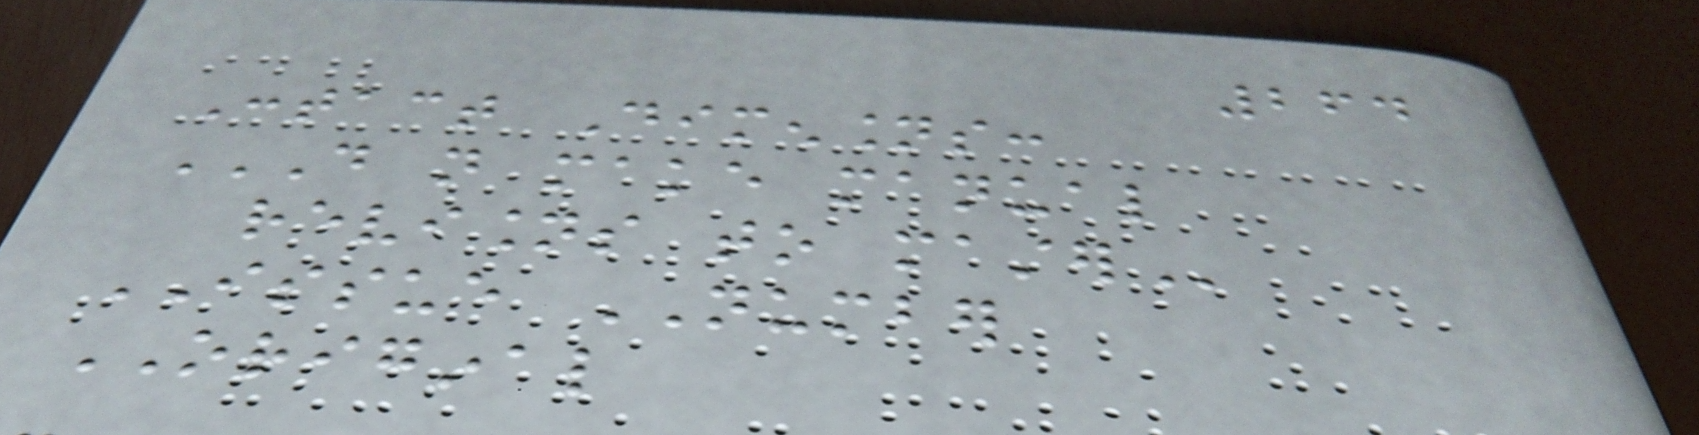264
Contact Dimensions:
DO NOT MAKE MANUAL
REVISIONS TO MASTER
ISSUE NUMBER
ORIGINAL
